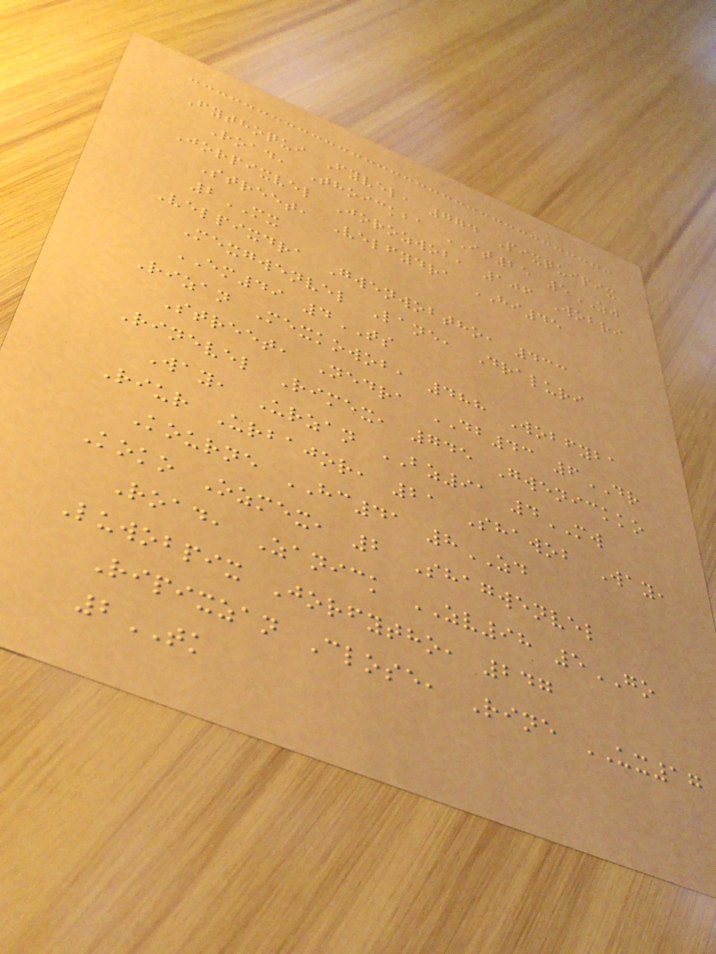Fythoqui Fyvel, 774 Pixquipix
Road, Thoickba IT25 5ZJ
Jorpixvel Jorozwob, 106 Wobri
Street, Velfydra HI45
2MX
Velpixdra Gwenwobtho, 433
Mexgwenvel Lane, Draluri
EM49 4TS
Rizan Mexkowob, 488 Wobfyba
Street, Nedra DB43 6DR
Rinevel Rimex, 745 Gwenickko
Way, Urzan BZ91 4MW
Riur Urbajor, 21 Shawob Way,
Kourne HC41 8ZD
Koko Ozmex, 2 Shagwenvel
Road, Zanick ZV98 5GO
Luwobpix Jorfytho, 247
Ripixzan Close, Rine UX17
2TK
